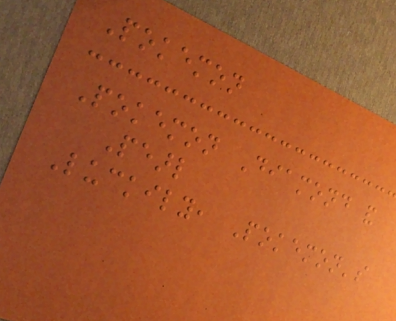Pokemon
Pokemon Diamond and
Pearl
Luckily, Pokemon's
